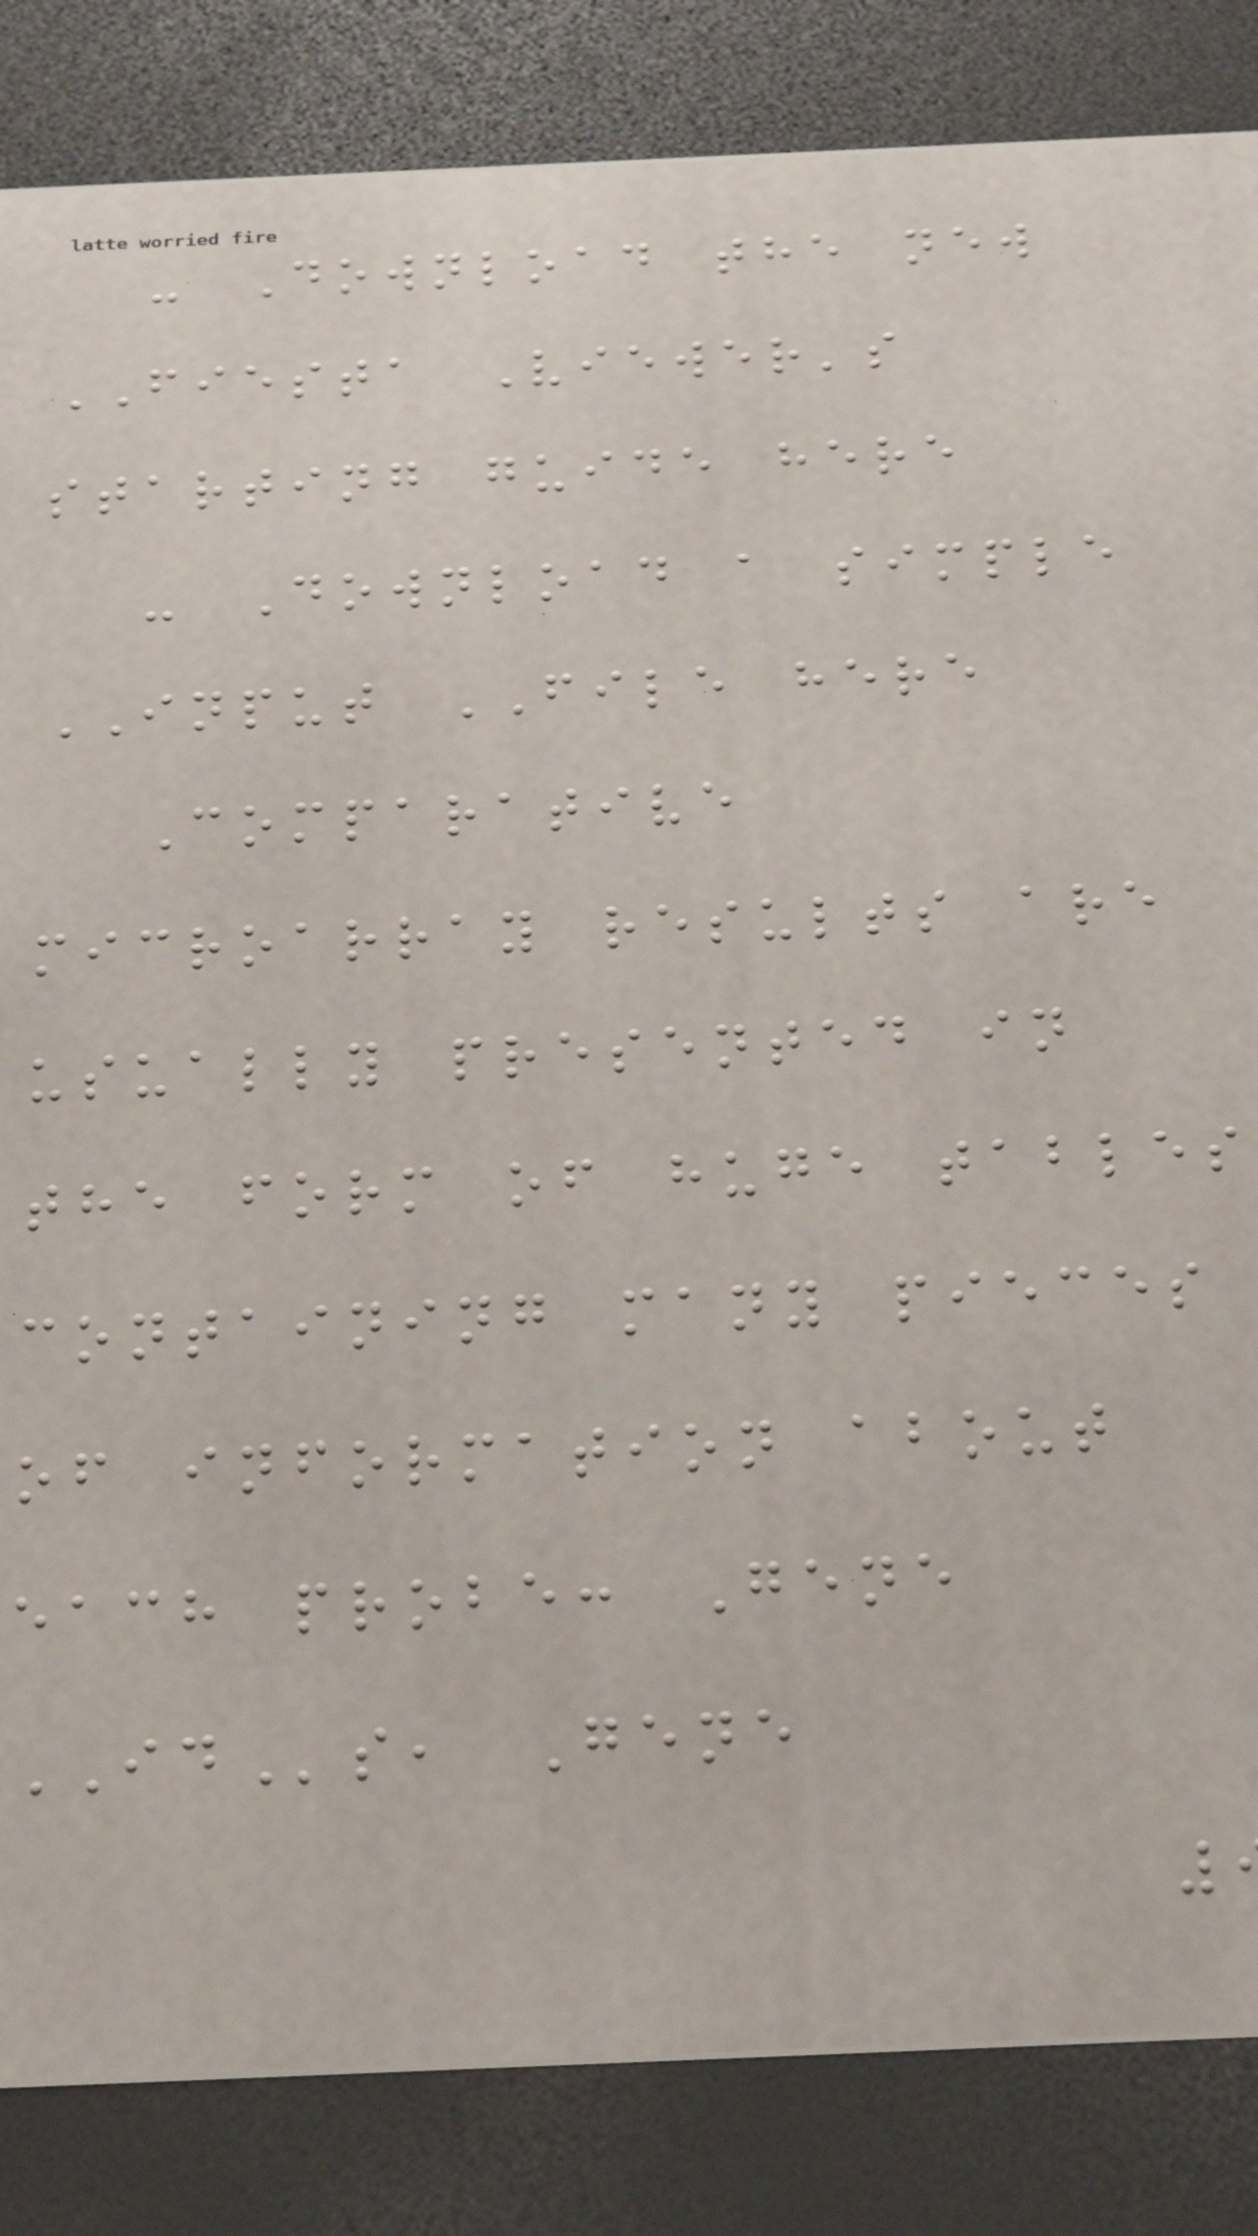- Download the new
FIESTA Viewer's
starting guide here
- Download a simple
INPUT FILE here
Comparative
microarray results are
usually presented in
the form of huge tables
containing many pieces
of information about
each probe: Gene
IDs, Gene
